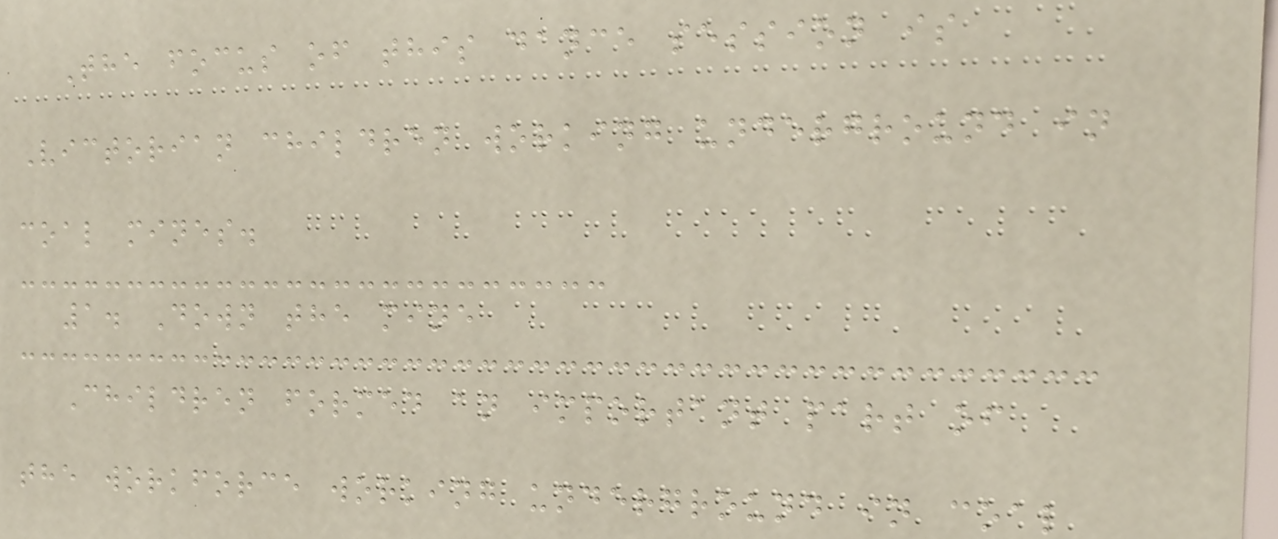The focus of this dance session is
Victorian children working underground in
coal mines.
1. Down the mine
Children formed an important part of
the workforce working underground in coal
